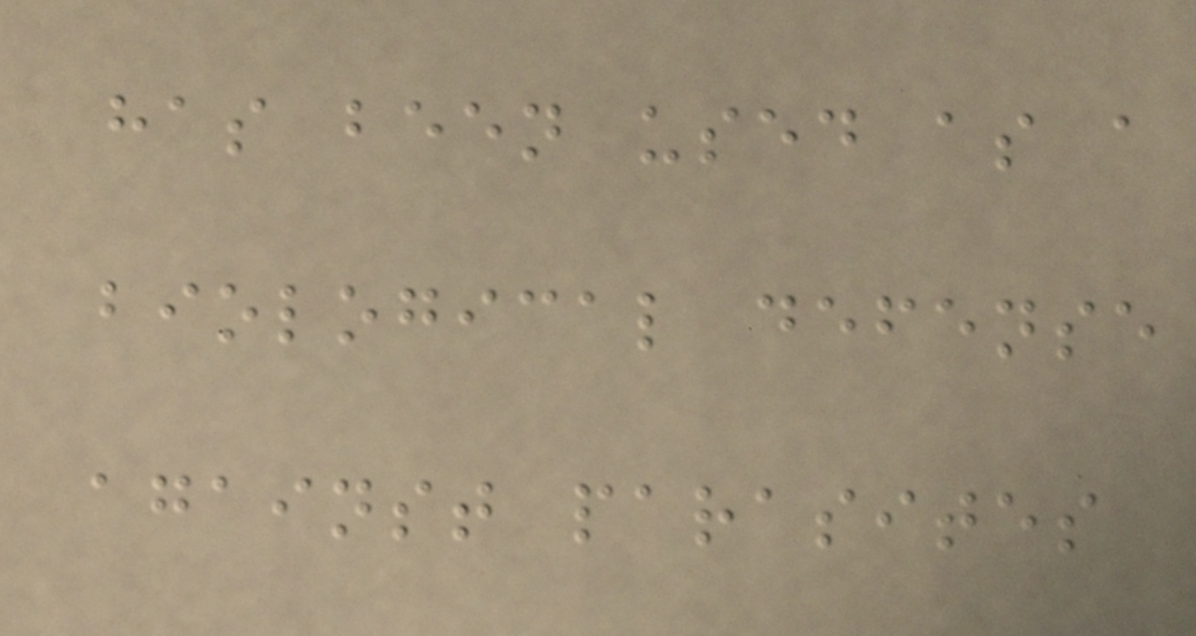has been used as a
biological defense
against parasites
